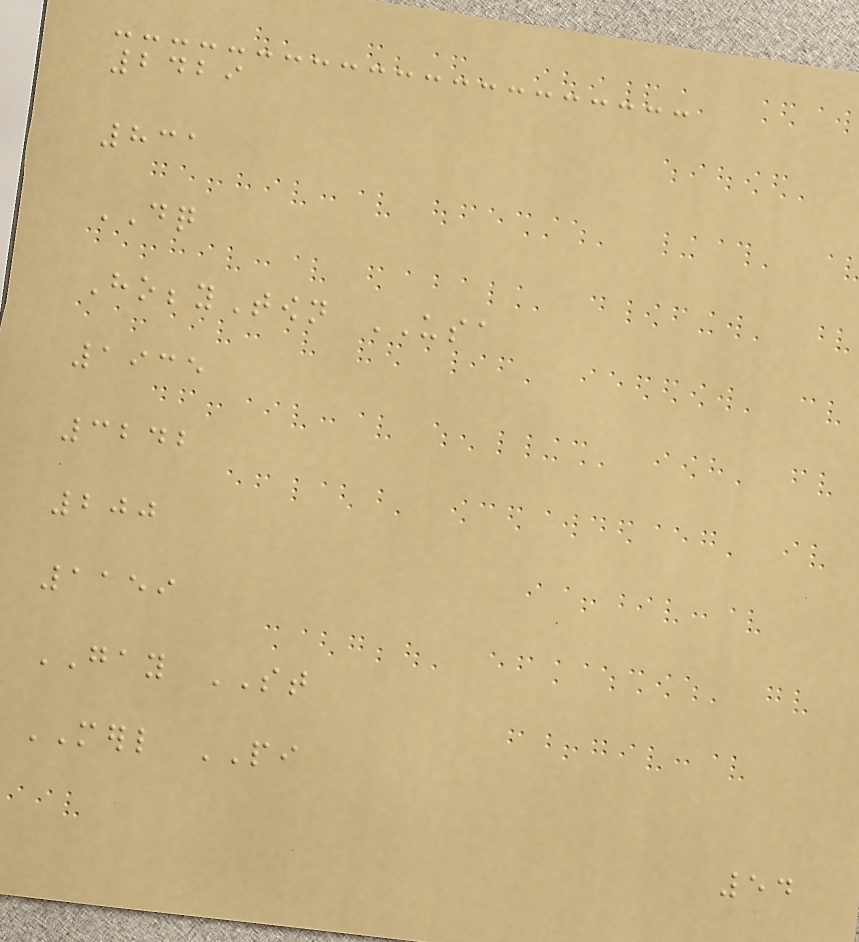2429
831
DQ
HobbyTown USA
1935
3242
200
1159
GAY ST
MERL PI
54
